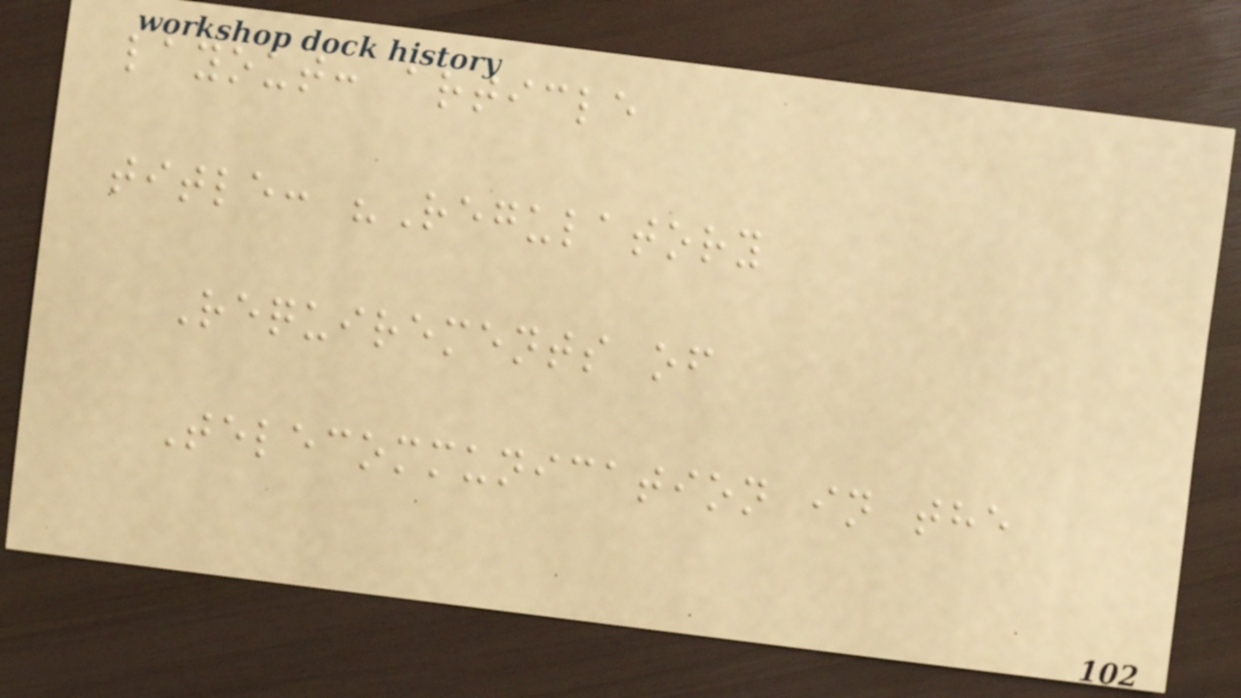layout: article
title: "Regulatory
Requirements of
Telecommunication in the
